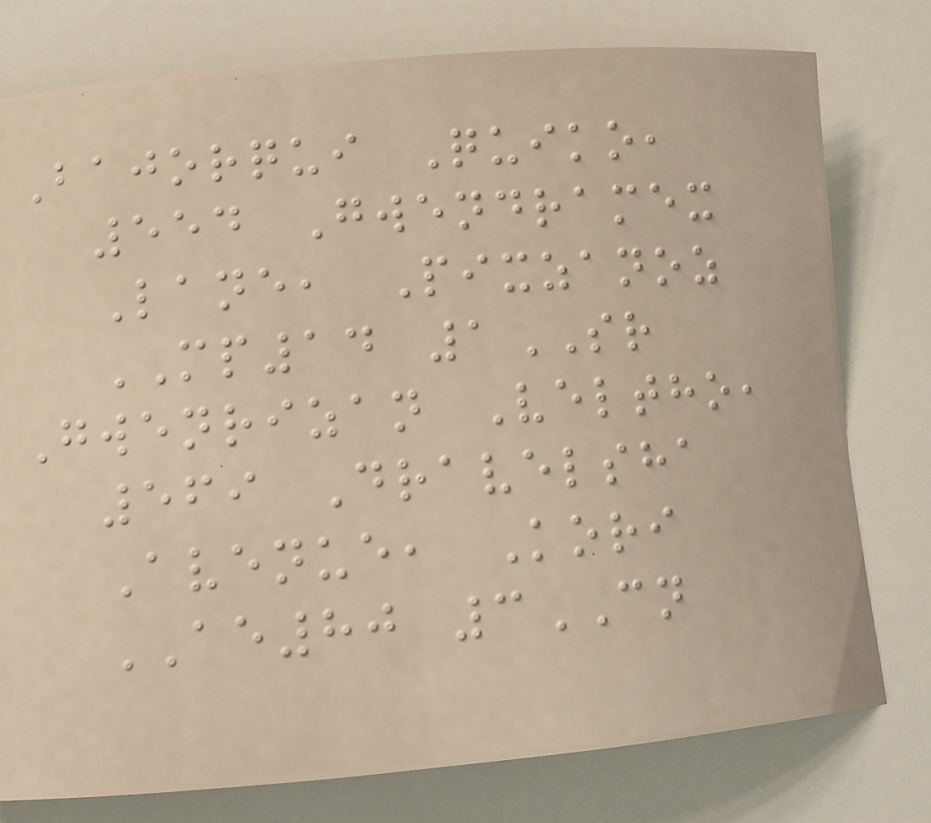Bajorqui Quiko,
554 Gwendramex
Lane, Pixzanoz
MP14 1SR
Gwenrizan Veltho,
569 Dravelsha
Avenue, Kori
AE80 3CN
